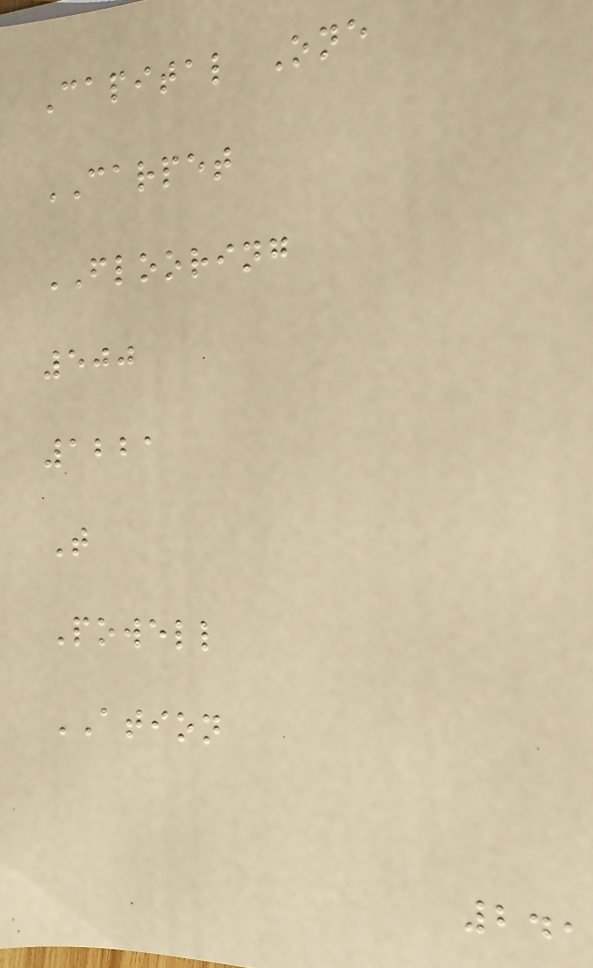Capital One
CARPET
FLOORING
500
1221
T
Powell
ATION
241
